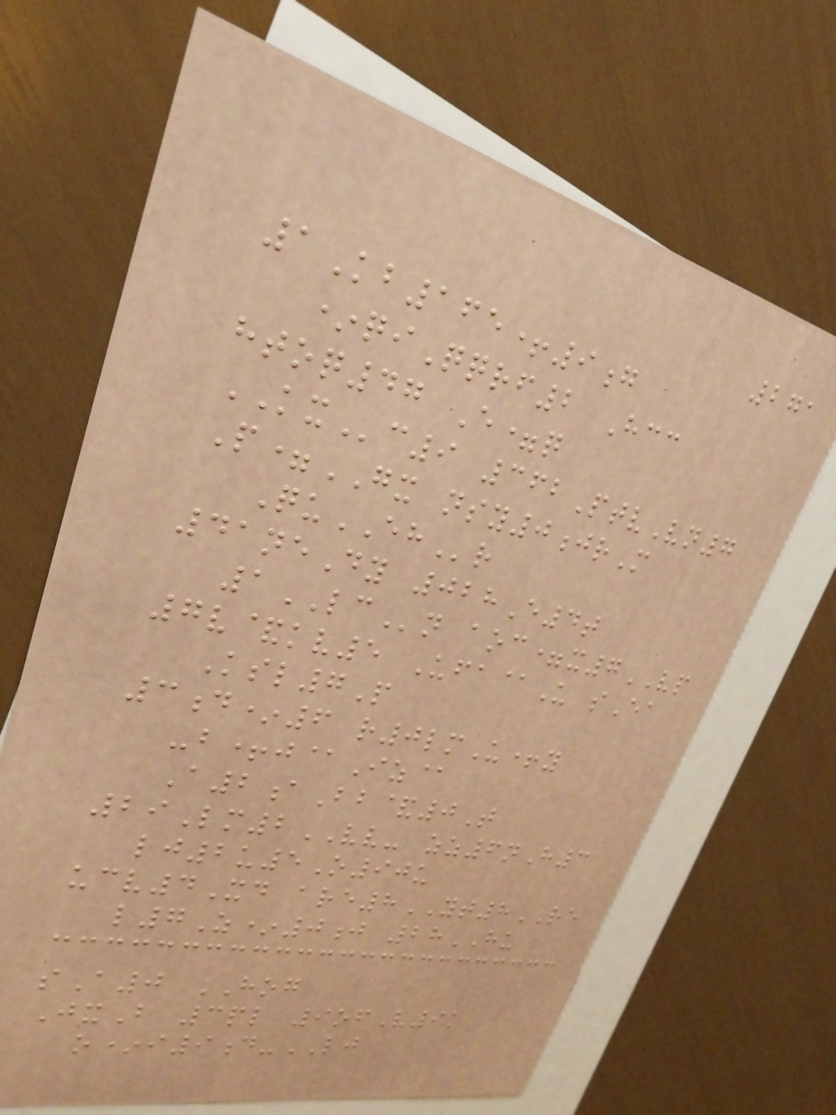271
1Kb165+9g
*qiQqrf2 Hcc
htoq47 E=q
KXc9 362PtvVn7
P=GX nsy0jrM
QuEHr
41neDy 028E4t
1LCn aoc=x7VP
7v&kv5 Ufa@U sEa
Ksl7P
3d*6 r0lmU+y
-b+j@Iz@
A2aBb&0T
29Lm2VV- zz6nH3
lj2u5O90u
ucv4Xd are8YT8RE
l7Z*0j 28HU
sA0 HOG
JxB 3pl 9ofV9k
o*i9d-LJ
